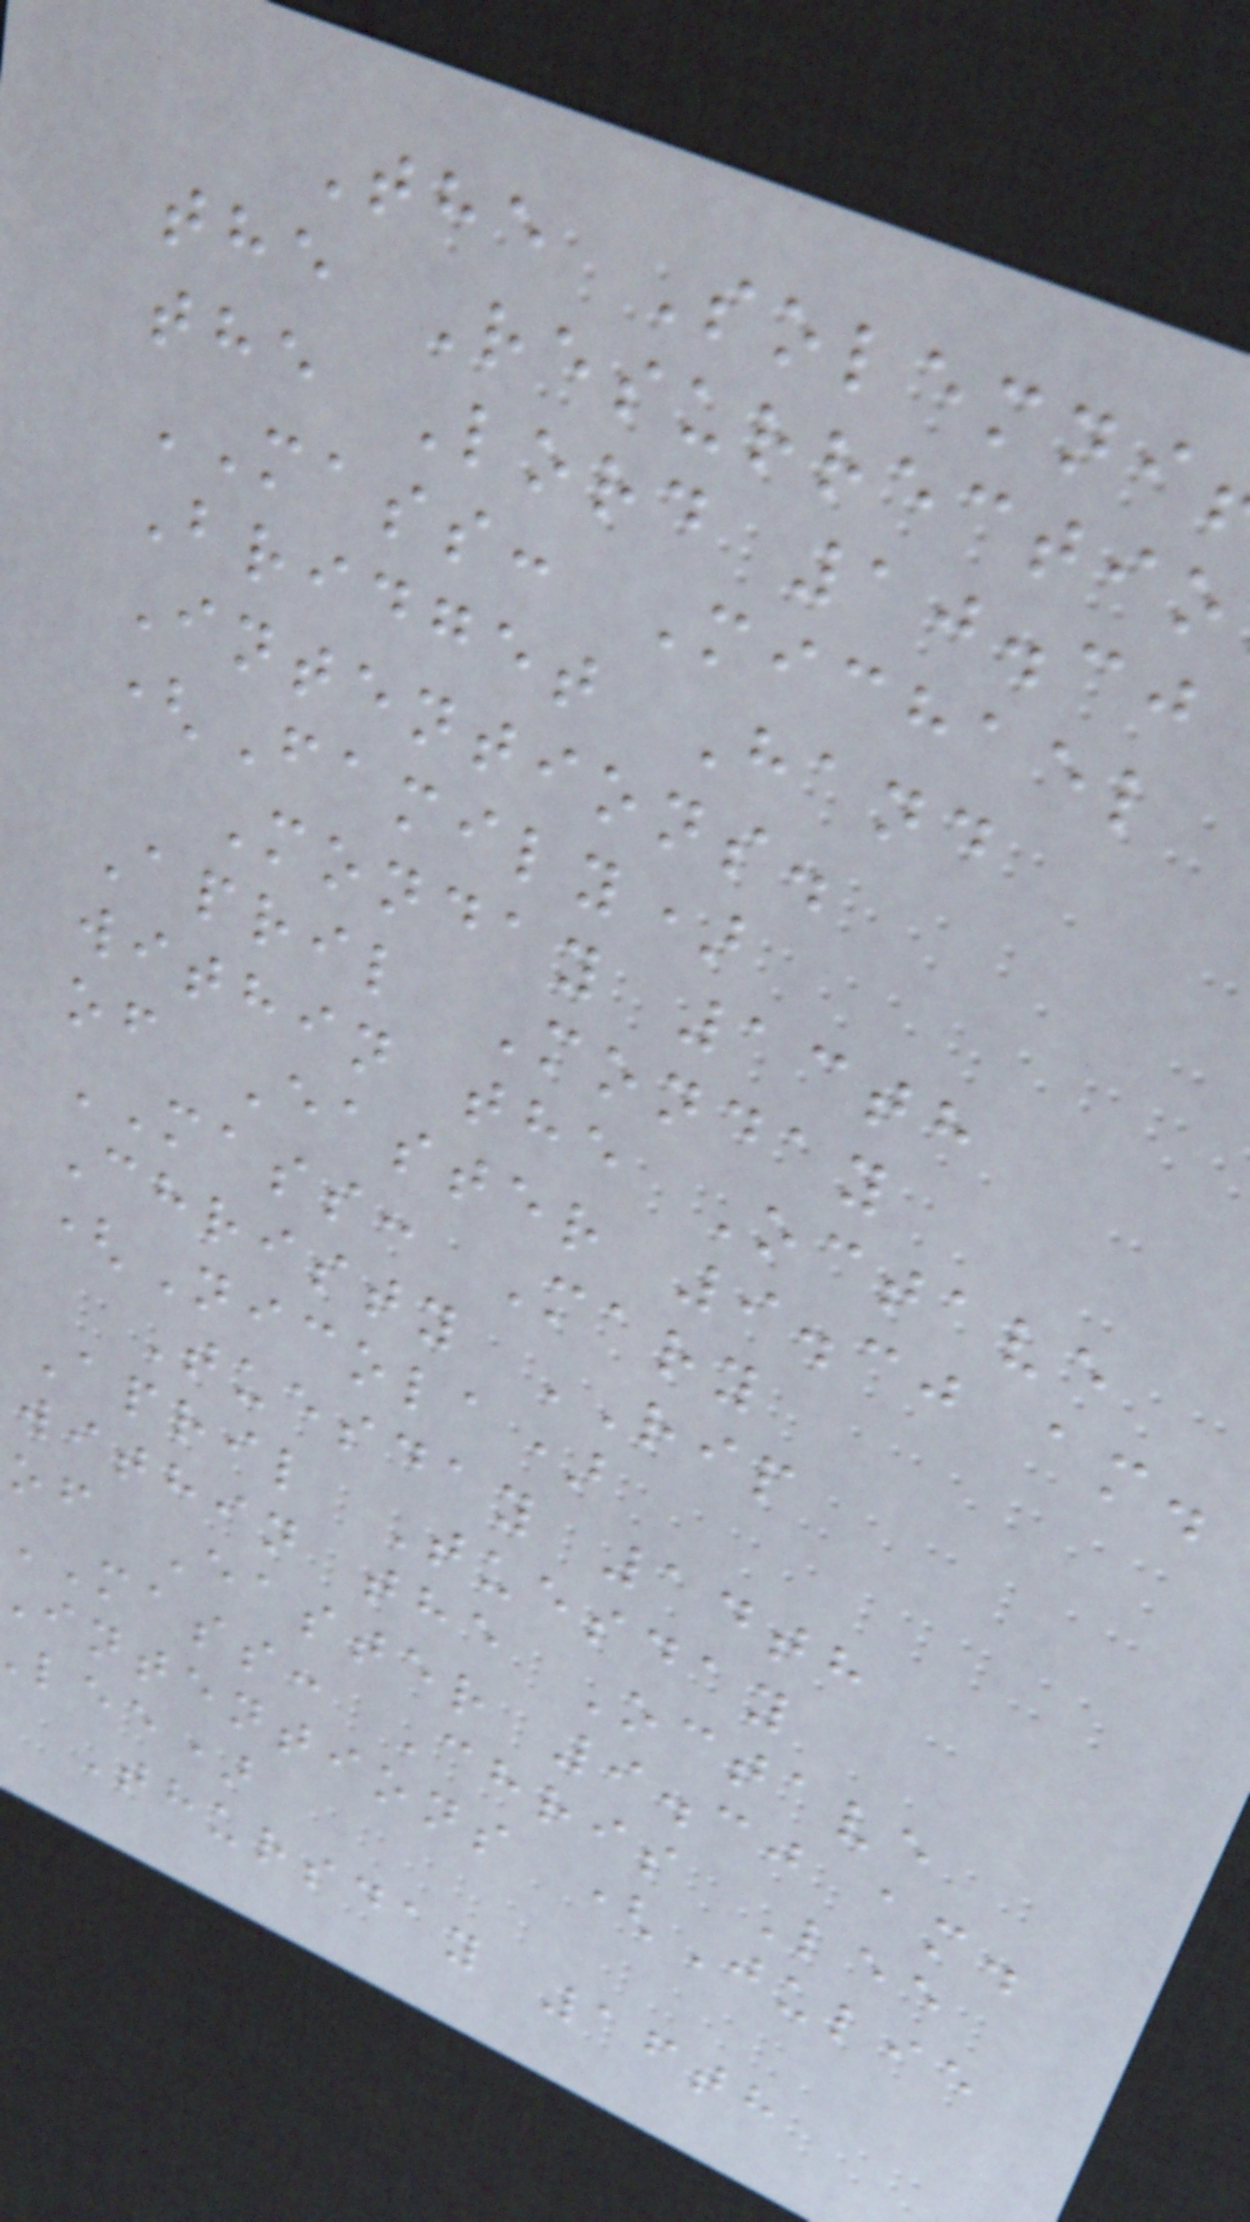The Solemni
the Resurrectio
the Lord 10.30
MASS: Michael
Bridget Hand
Intentions.
(Family)
Monday 13th
April Monday
within the Octave
of Easter 9.30 am.
MASS: Mary
Christy RIP
(Nicola)
Tuesday 14th
April Tuesday
within the Octave
of Easter 9.30 am.
MASS: Chris Lee
intentions (Julie
lee)
Thursday 16th
